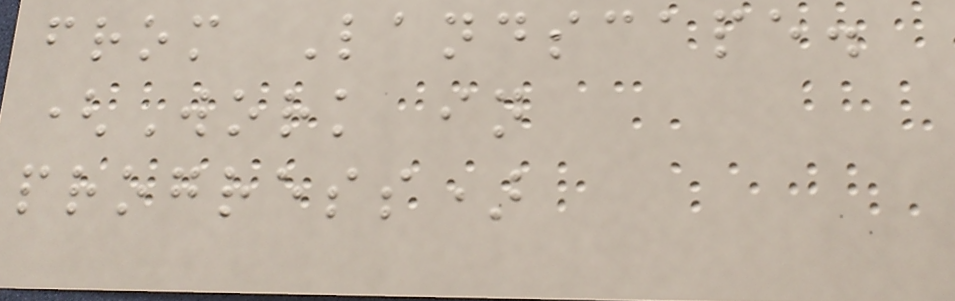from Landscape.
(Work in
progress)
